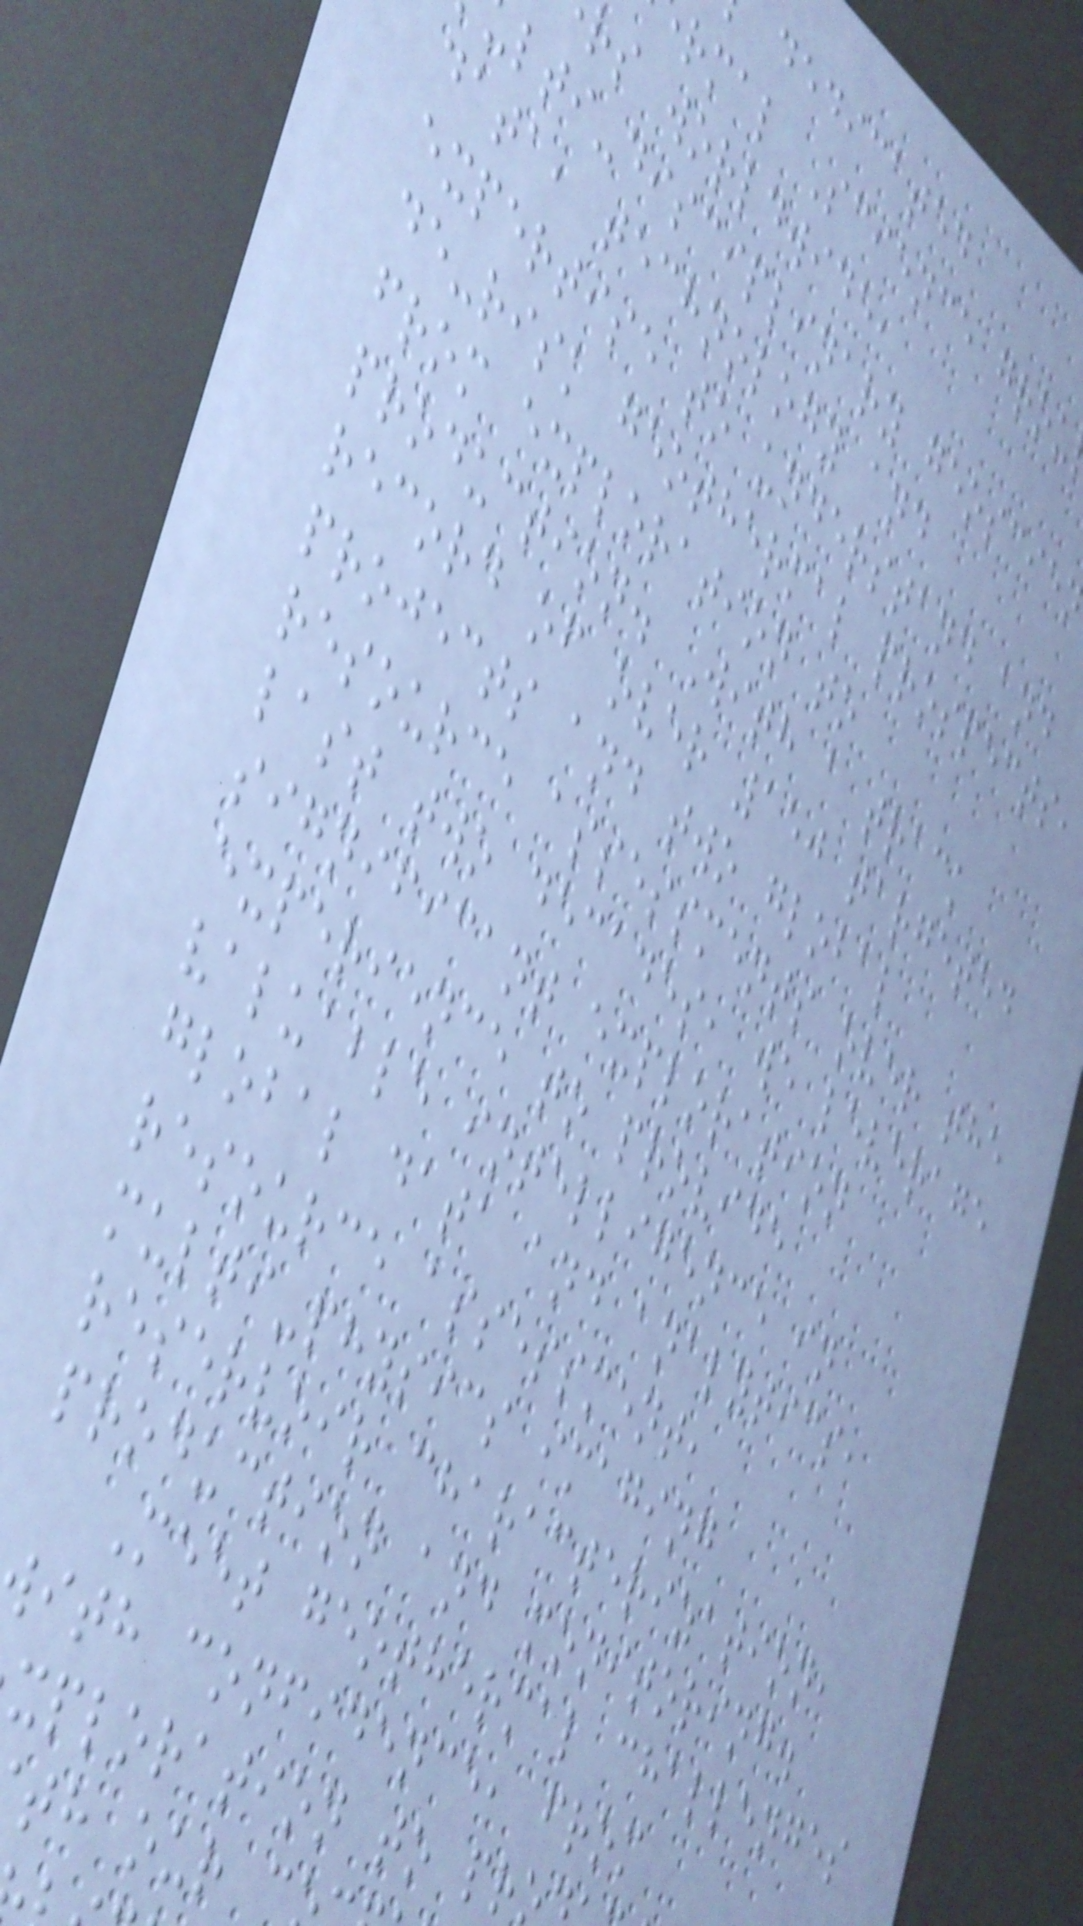dedicated
rmal Science grou
rs worldwide,
lti-disciplinary geoscie
data, technology and
expertise to understand and
de-risk geothermal prospects,
from exploration to
production. With a track
record of over 150 targeted
projects and two global
resource assessments over the
last two decades, we leverage
significant exploration
experience to provide
valuable intelligence in
global data and analytics,
resource assessment,
multi-physics imaging
reservoir characterization,
production and monitoring.
Meet geothermal challenges
ith confidence, from
xploration to pr
th our c
